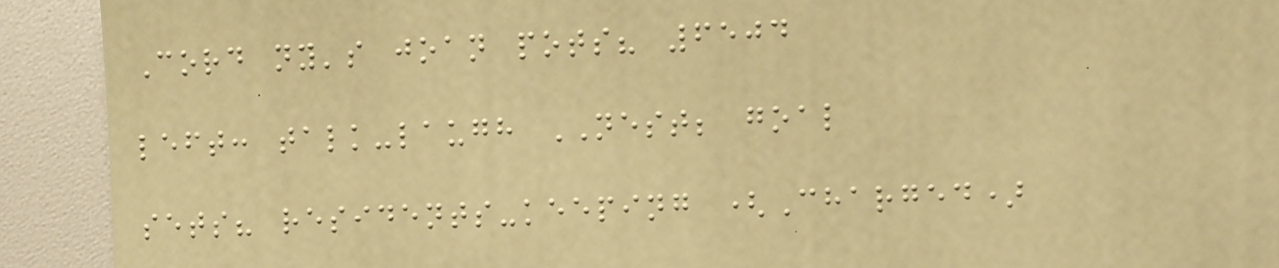Cord ny's joan pots? 6504
left: talk-laugh NEST; goal
sets? residents-keeping (Charged)
